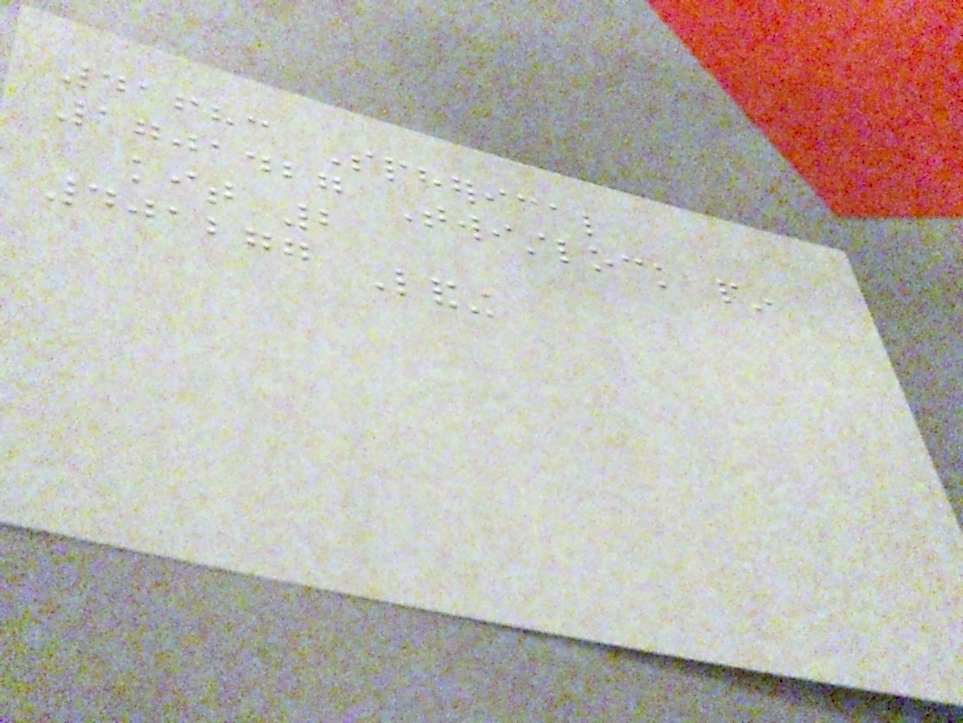41683 Spherical
1701427 Twistlock pin
kit 2
401277 Landing
